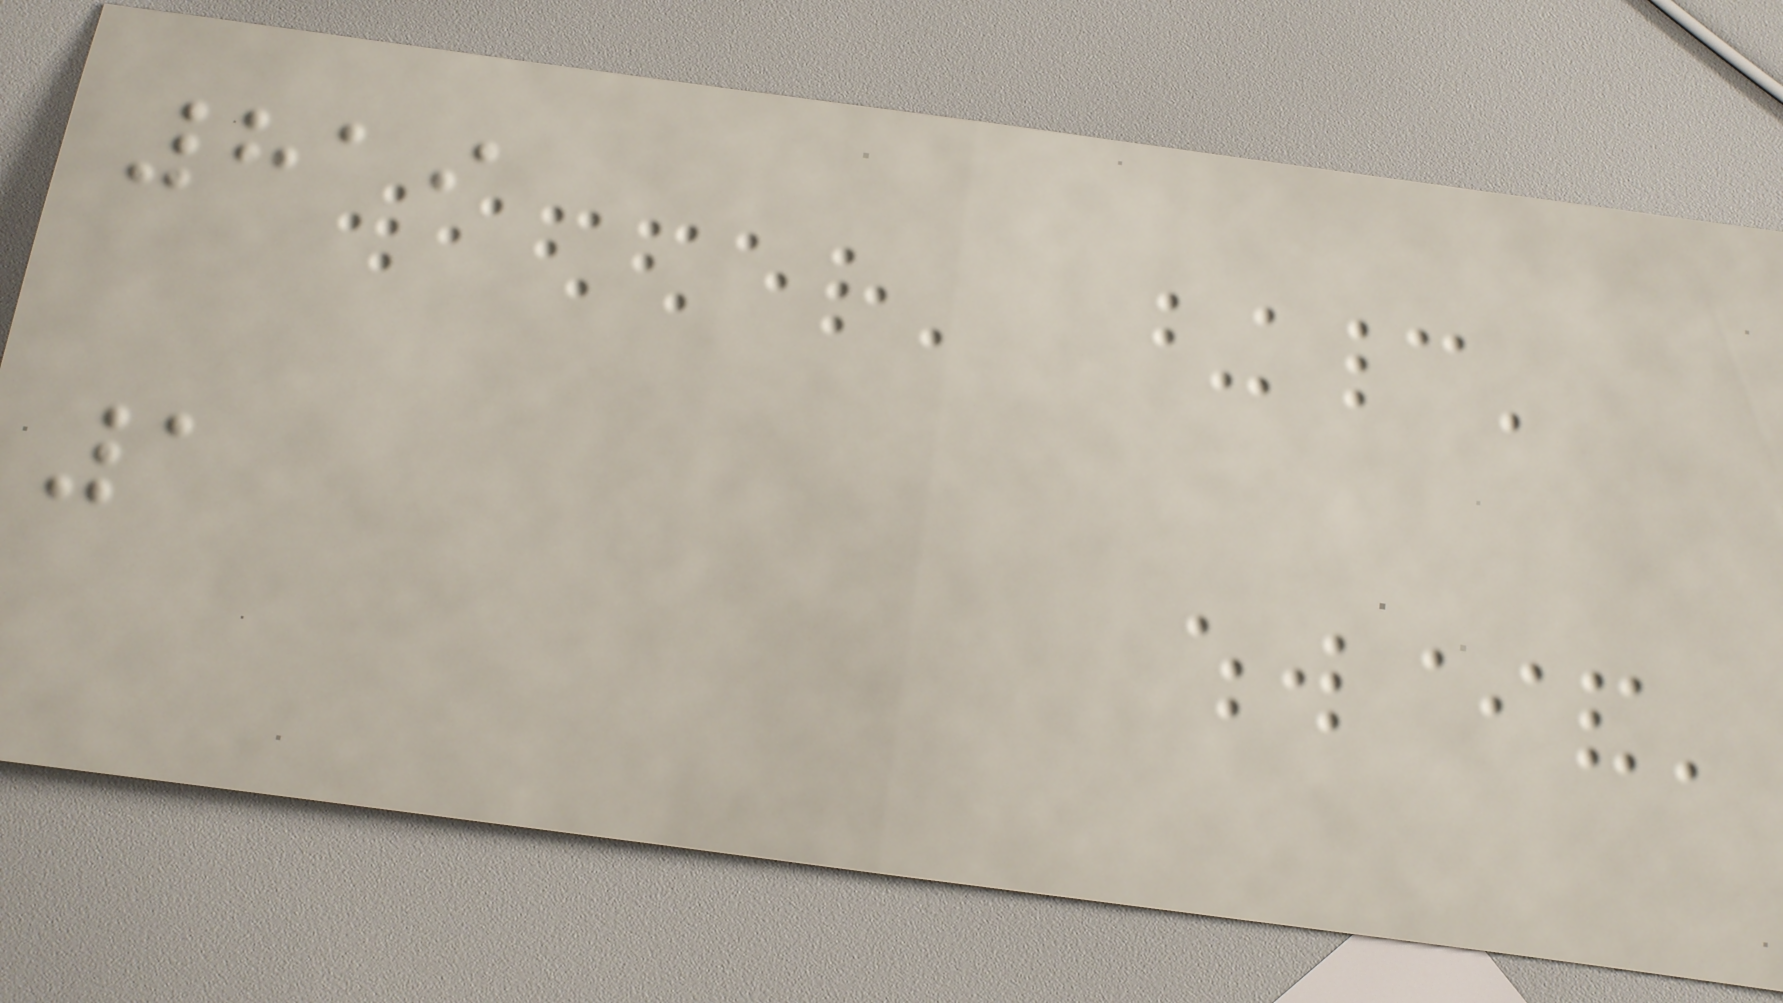819
1
